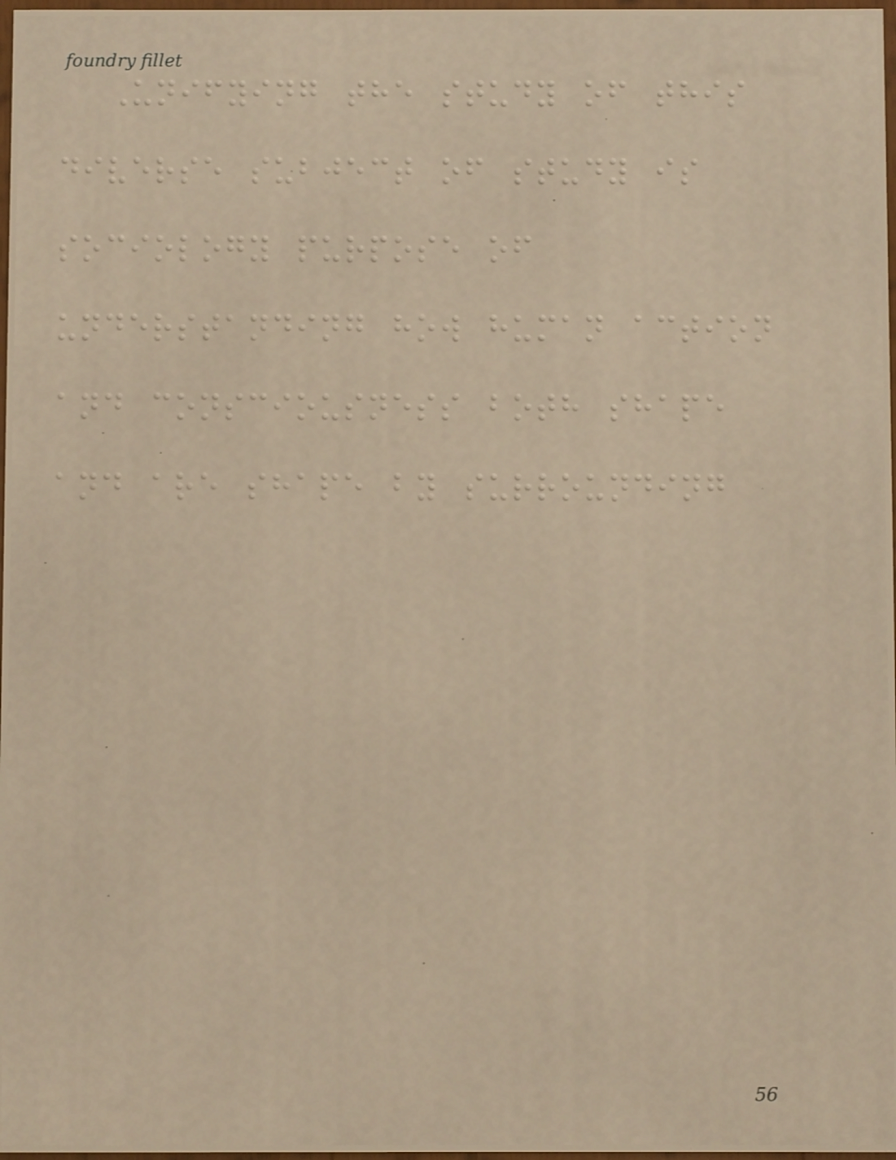Unifying the study of this
diverse subject of study is
sociology purpose of
understanding how human action
and consciousness both shape
and are shape by surrounding
